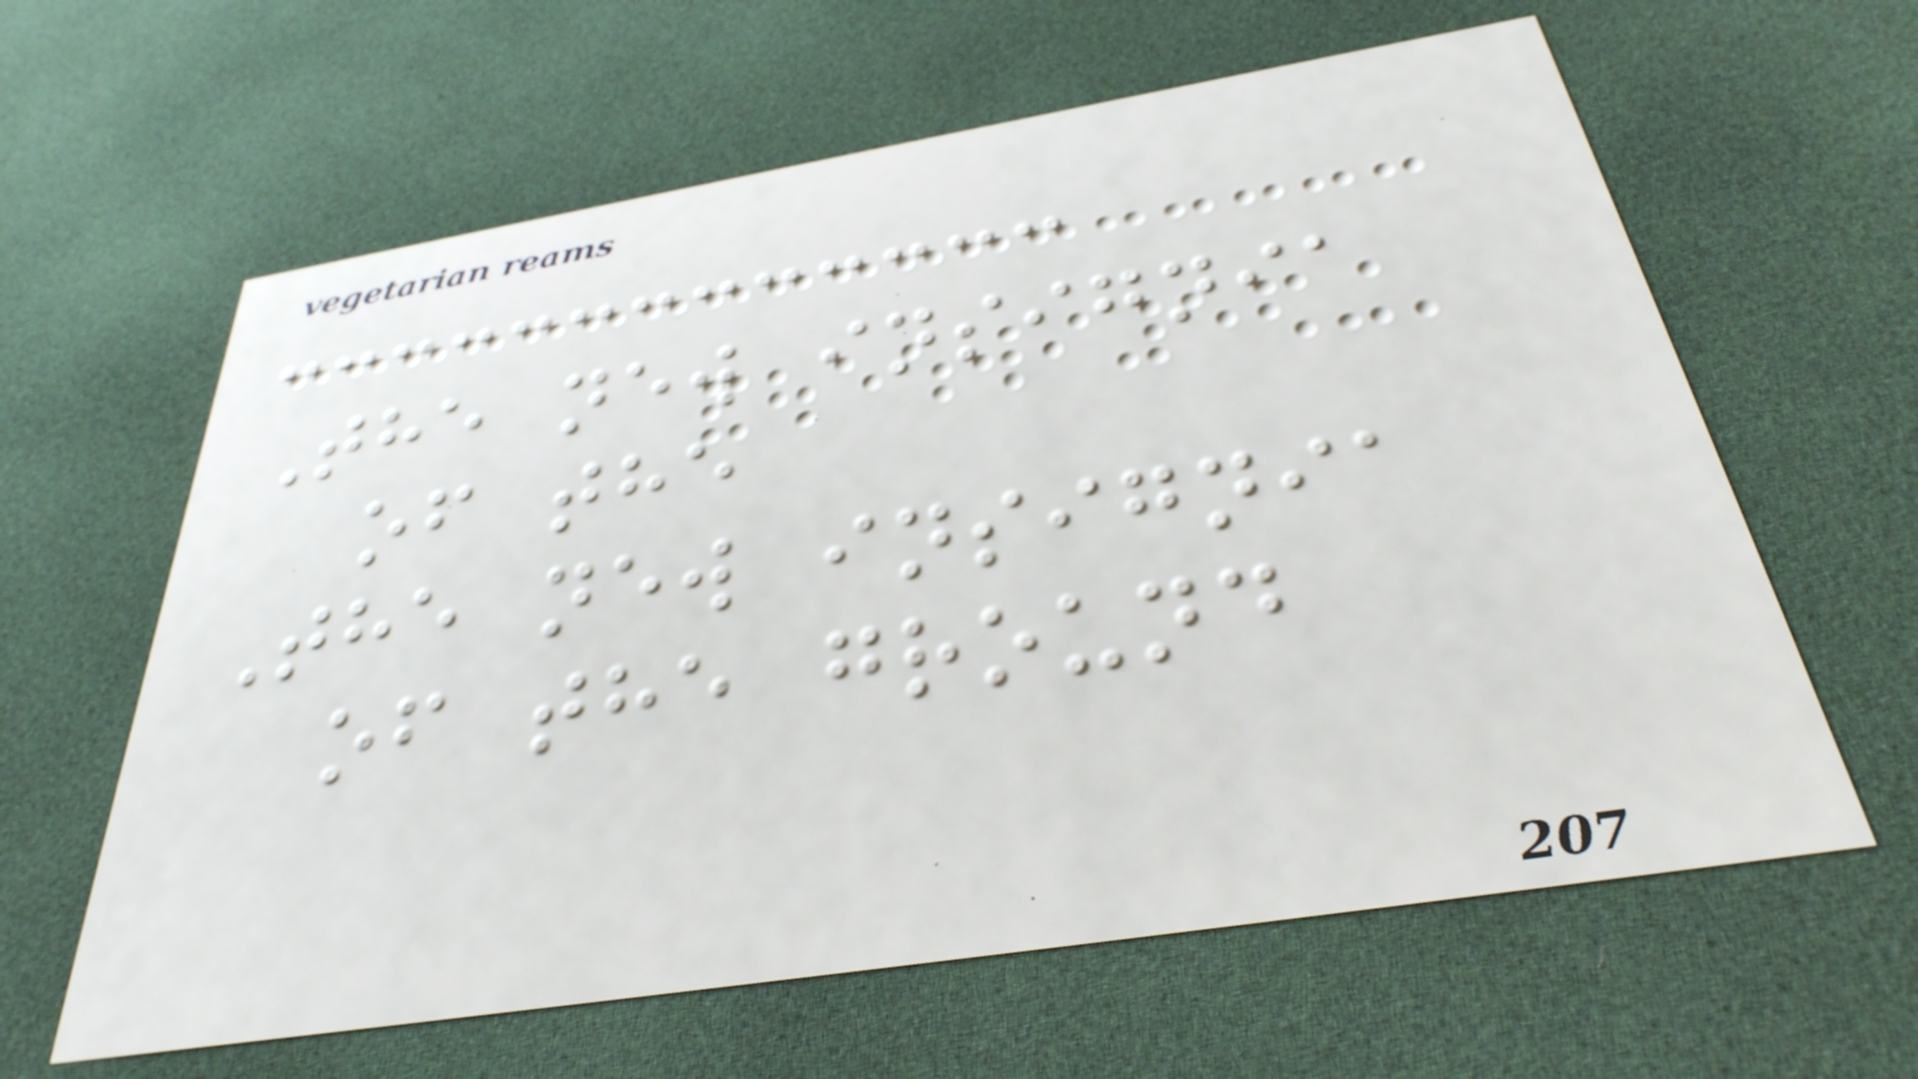The new insignia
of the
The new insignia
of the ground
